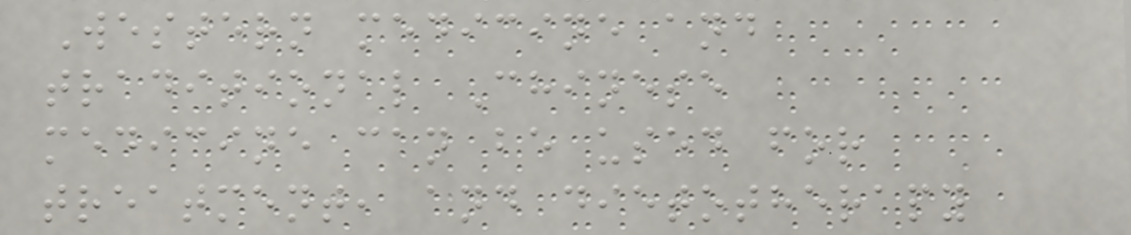Western medicine and
traditional Chinese
medicine can be used for
treatment, and dietotherapy
